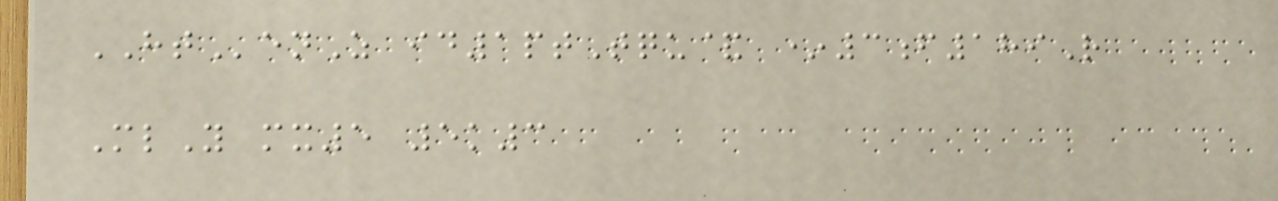HTenZ id1ptTqu& *3f189R
MlY mx5 5k3
